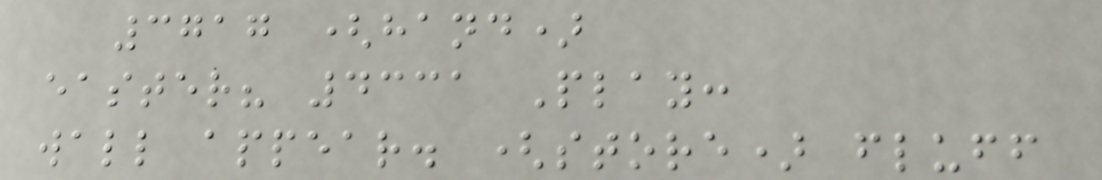3717 (hand)
easter? 4331 Play:
wall appear. (store) fluff
